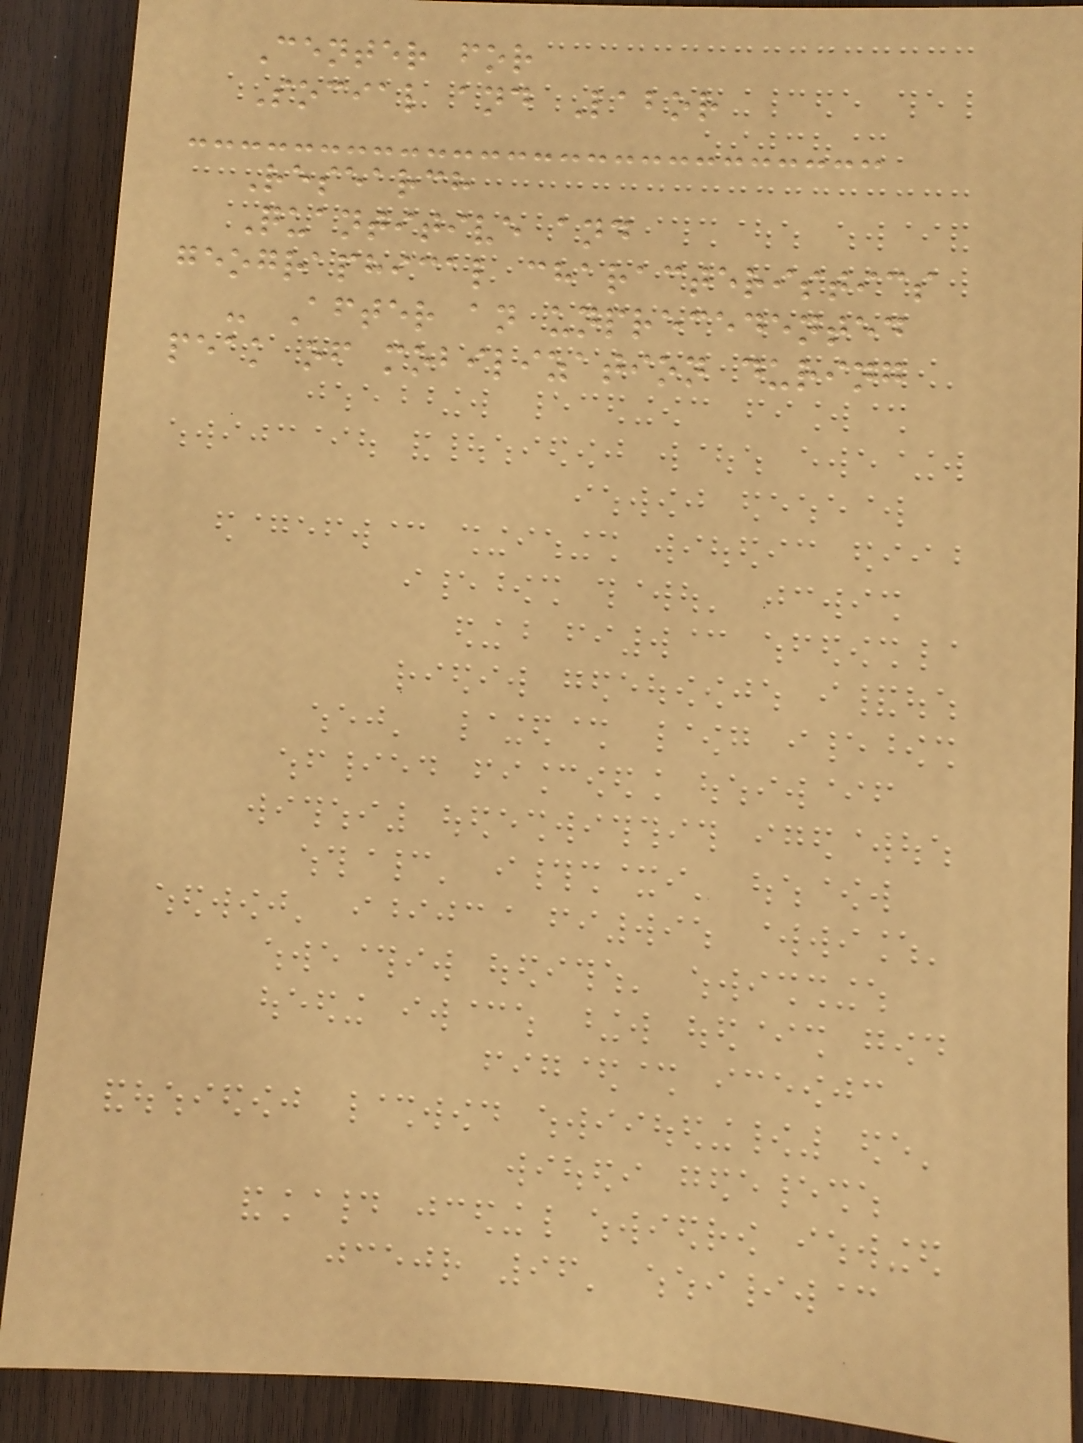Center for
Social and Labor
Research
Quantitive and
geographical characteristics
- After an unprecedented
peak of mobilization during
